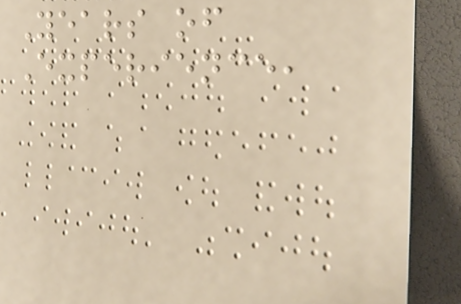Years of
Experience,
